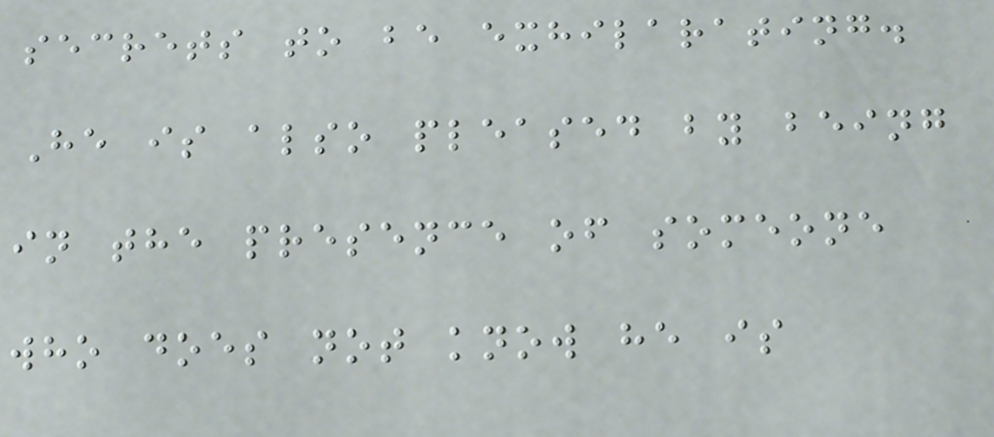secrets to be exhilarating.
He is also pleased by being
in the presence of someone
who does not know he is
